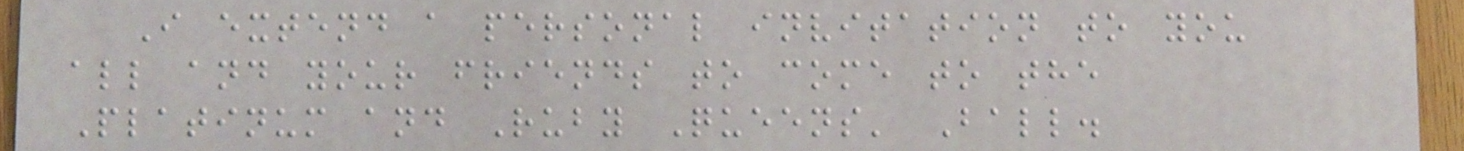I extend a personal invitation to you
all and your friends to come to the
Platinum and Ruby Queens' Ball.
